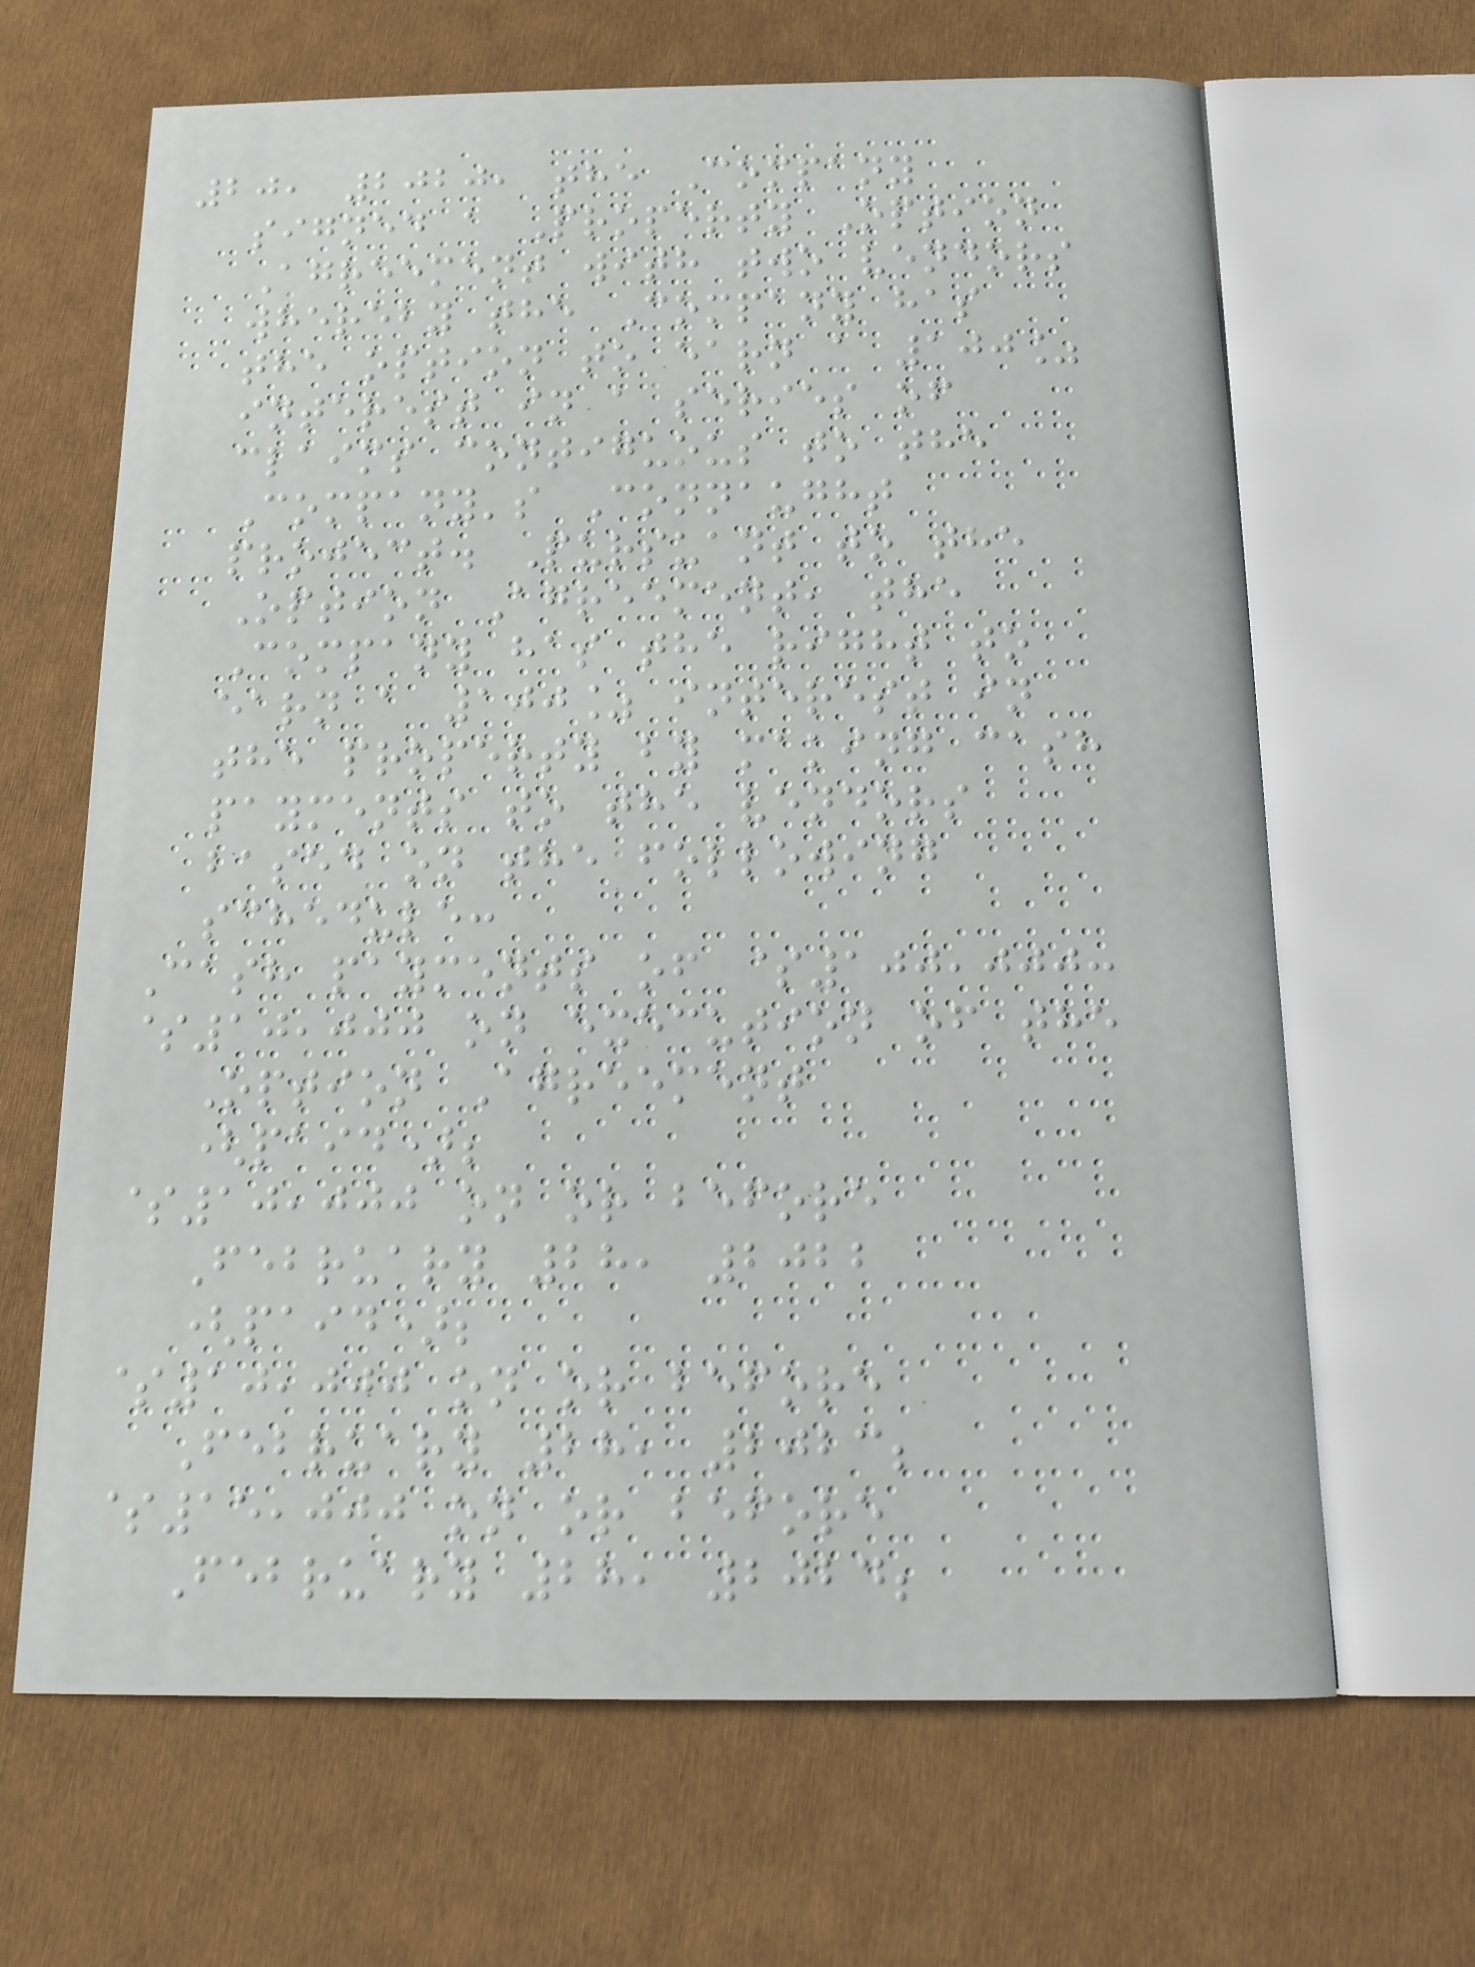20, 2020, the Company
signed a Property Option
Agreement with two vendors
whereby the Company has
the option to earn a 100%
interest in a series of
claims contiguous to the
Company's Connaught
project. Pursuant to the
Option Agreement, the
Company has the right to
earn a 100% interest in
the property by making cash
payments to the vendors
based on the following
schedule:
Cash payments of $100,000:
$10,000 on execution of the
Option Agreement
(paid);
$10,000 on or before
February 28, 2022
(paid);
$10,000 on or before
February 28, 2023;
$15,000 on or before
February 28, 2024;
